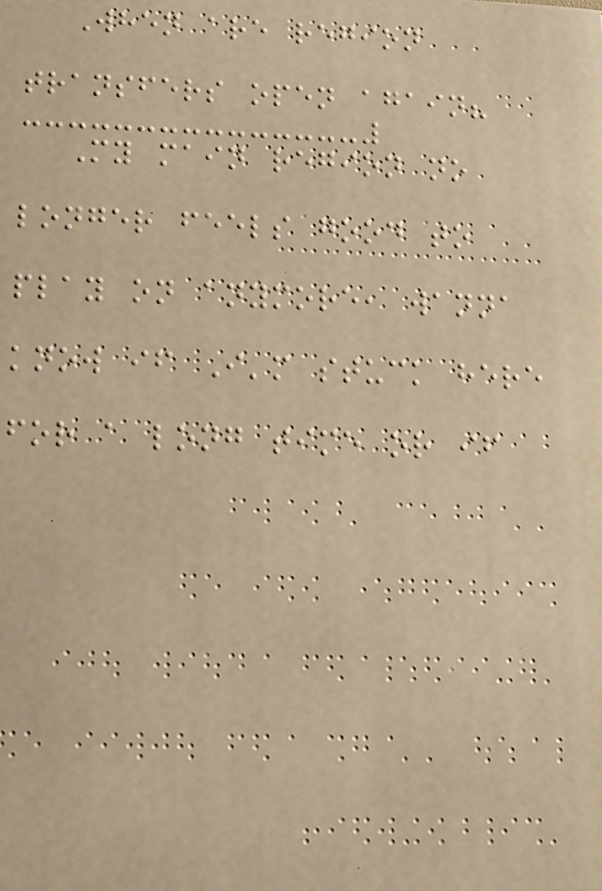When are region
transfers open again?
My main region no
longer feels good to
play on anymore, wanna
know if I'm stuck here
for a long time or if
